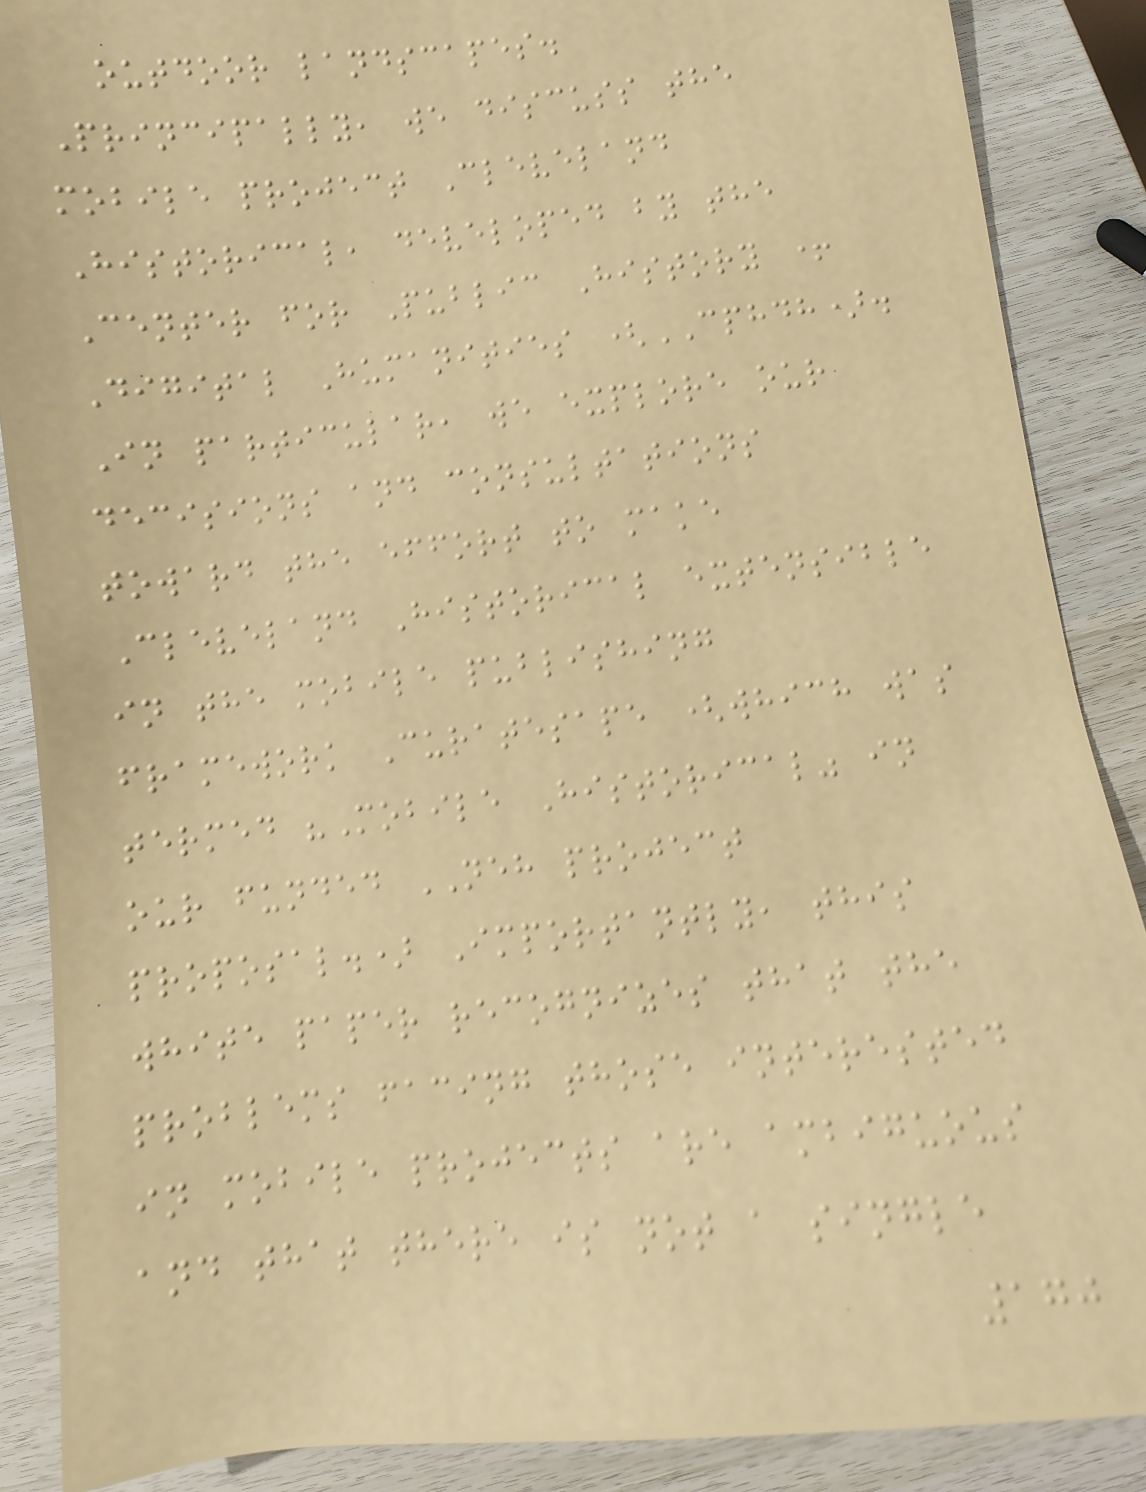outdoor landscapes.
Principally, we discuss the
mobile project Cleveland
Historical, developed by the
Center for Public History +
Digital Humanities (CPHDH).
In particular, we explore our
decisions and consultations
toward the effort to make
Cleveland Historical extensible
in the mobile publishing
framework Curatesape (which was
termed "Mobile Historical" in
our funded NEH project
proposal.) Importantly, this
white paper recognizes that the
problems facing those interested
in mobile projects are ambiguous
and that there is not a single
170
